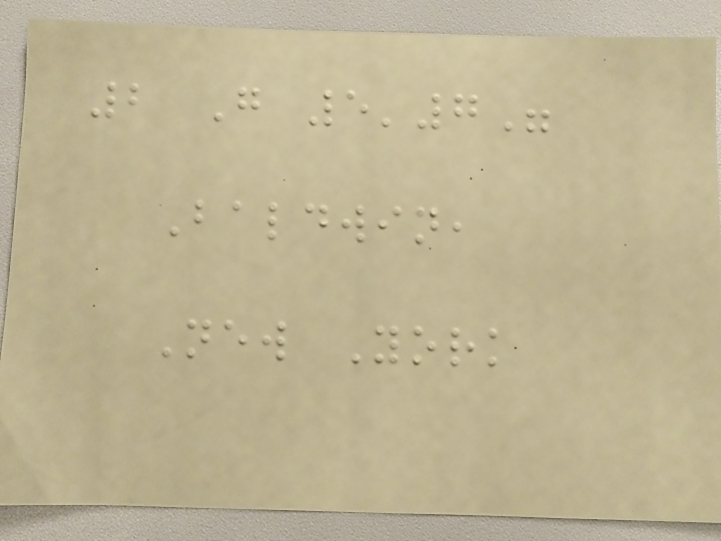2 G 5'7"
Baldwin,
New York
